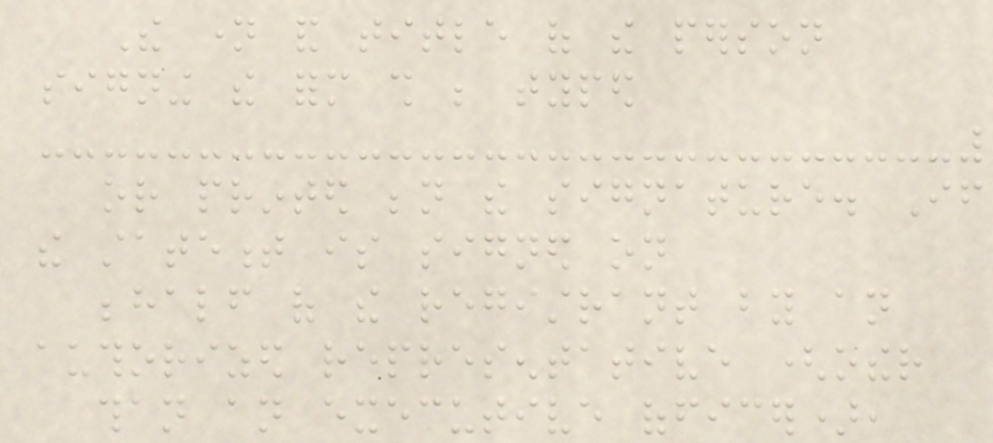The name and title of the person
signing the form shall be typed
or printed beneath the signature. If
the statement is signed on
behalf of the registrant by an
authorized representative (other
than an executive officer),
